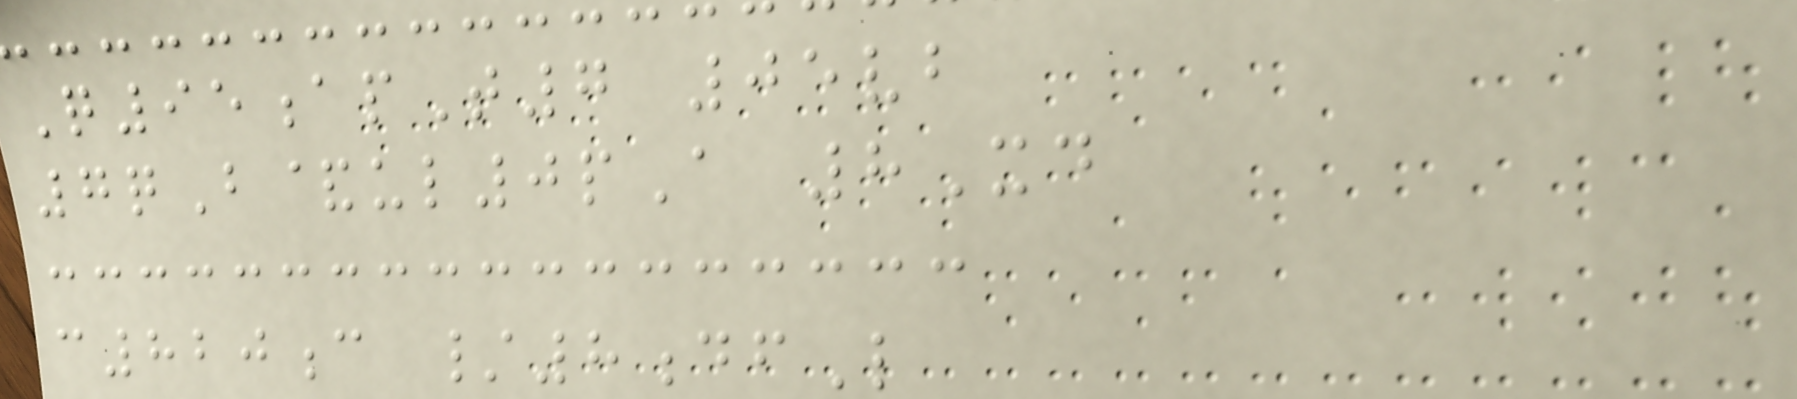Q95apT7 05vb
7qB&ul0pA 8Xd
c820c /8dfL
